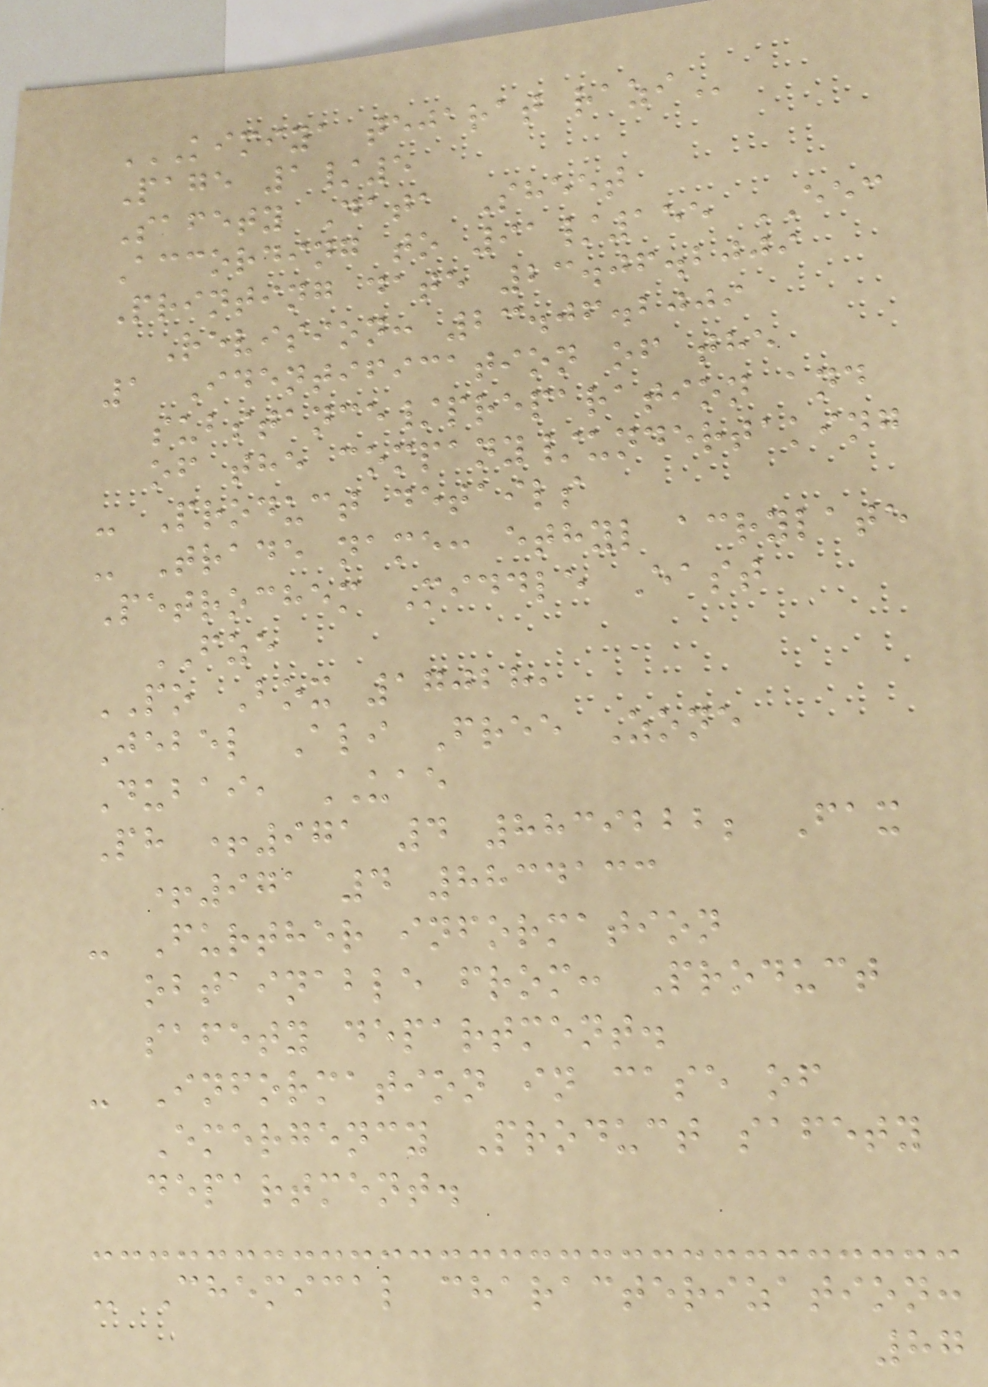KIMIYA TEJARAT RAZI
Page 1/5
Safety Data Sheet
According to 91/155 EEC
Printing date 23.06.2009
Revision: 23.06.2009
1 Identification of the
substance/preparation and
of the company/undertaking
- Product details
- Trade name: ethyl acrylate
Petrochem Middle East
FZE
PO Box 17028,
Jebel Ali Free Zone
Dubai, UAE
Ph +971 4 8839222; Fax
+971 4 8834133
- Further information
obtainable from: Product
safety department.
- Information in case of
Emergency Product safety
department.
- Chemical characterization:
87
